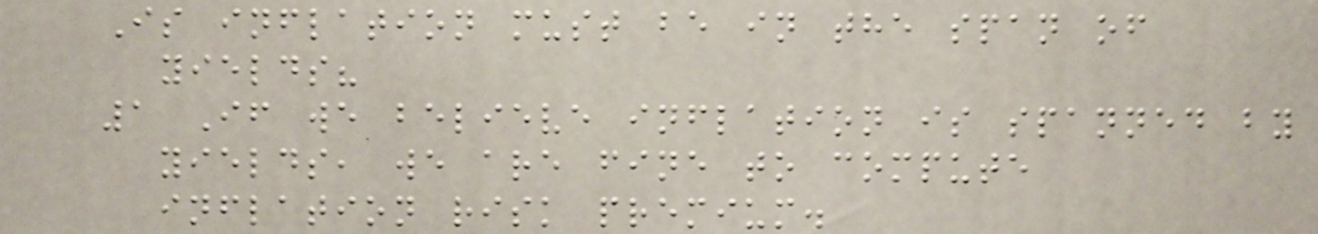Is inflation must be in the span of
yields?
1 If we believe inflation is spanned by
yields, we are fine to compute
inflation risk premium.
